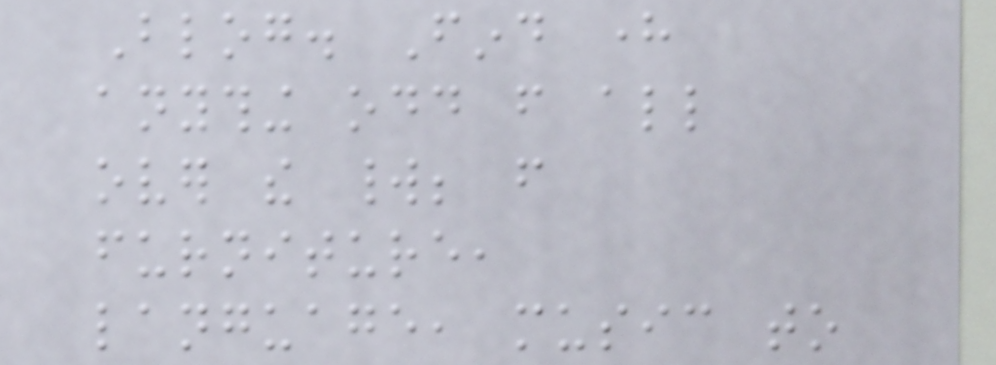Blog. Find here
anything odd from all
over the world; from
furniture,
language, music to
